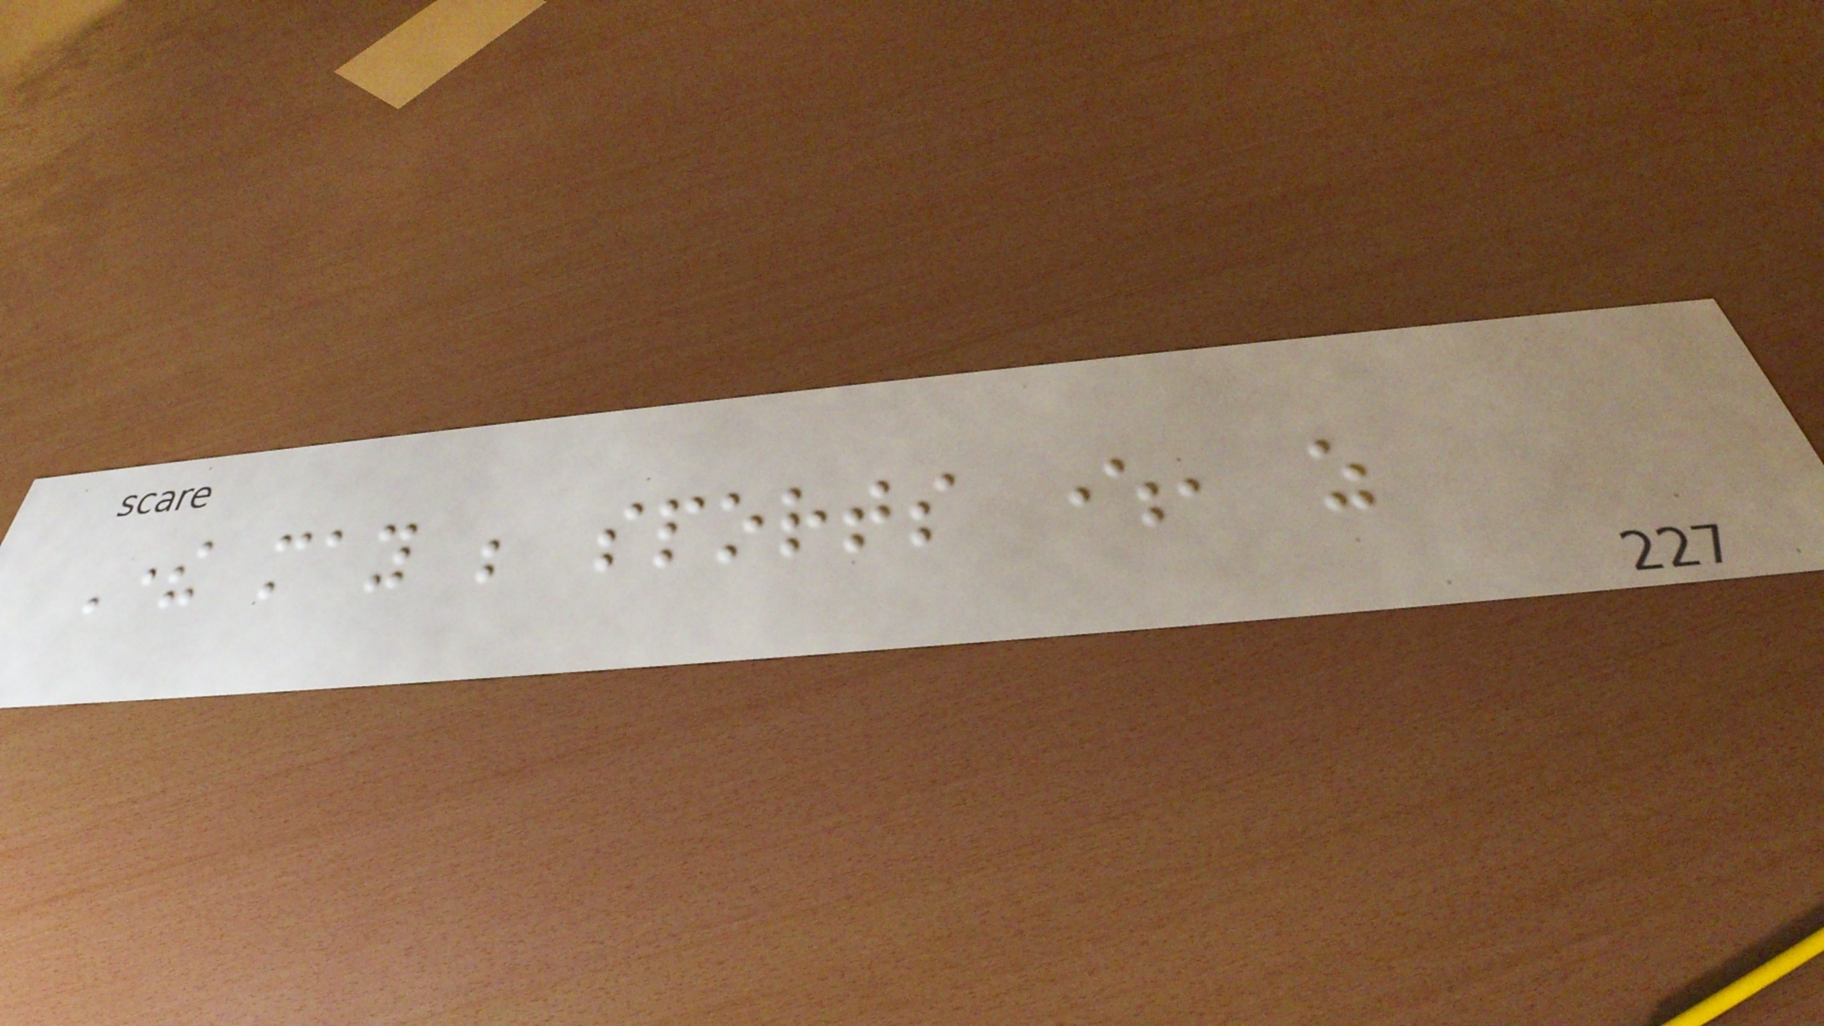There may be sports where, as
